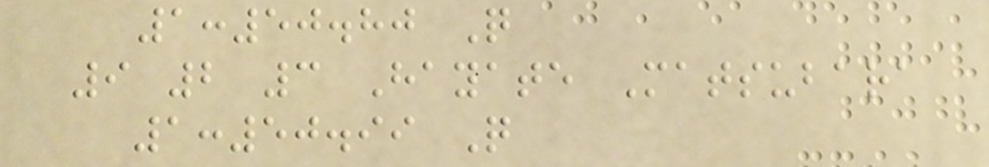1:50.80 Q
9 2 3 Hayate Matsubara
1:50.99 Q
